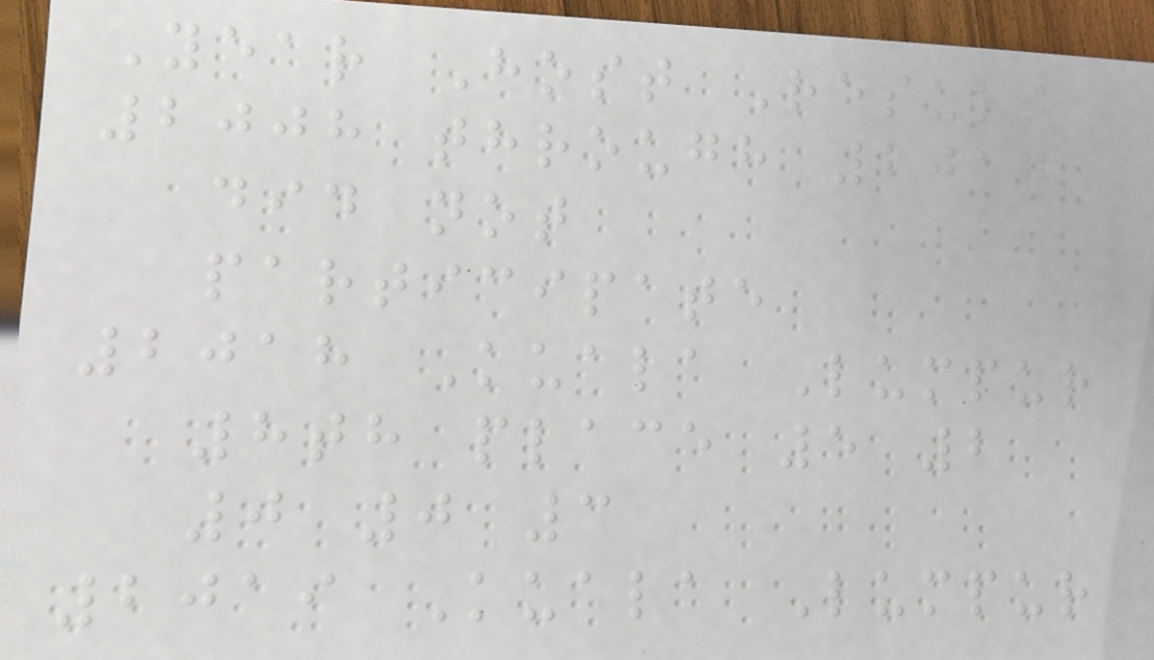Year Host Result
2008 through 2017
did not
participate
2018 Kuala Lumpur
8th place 5 2
0 0 3
2019 Kuala Lumpur
